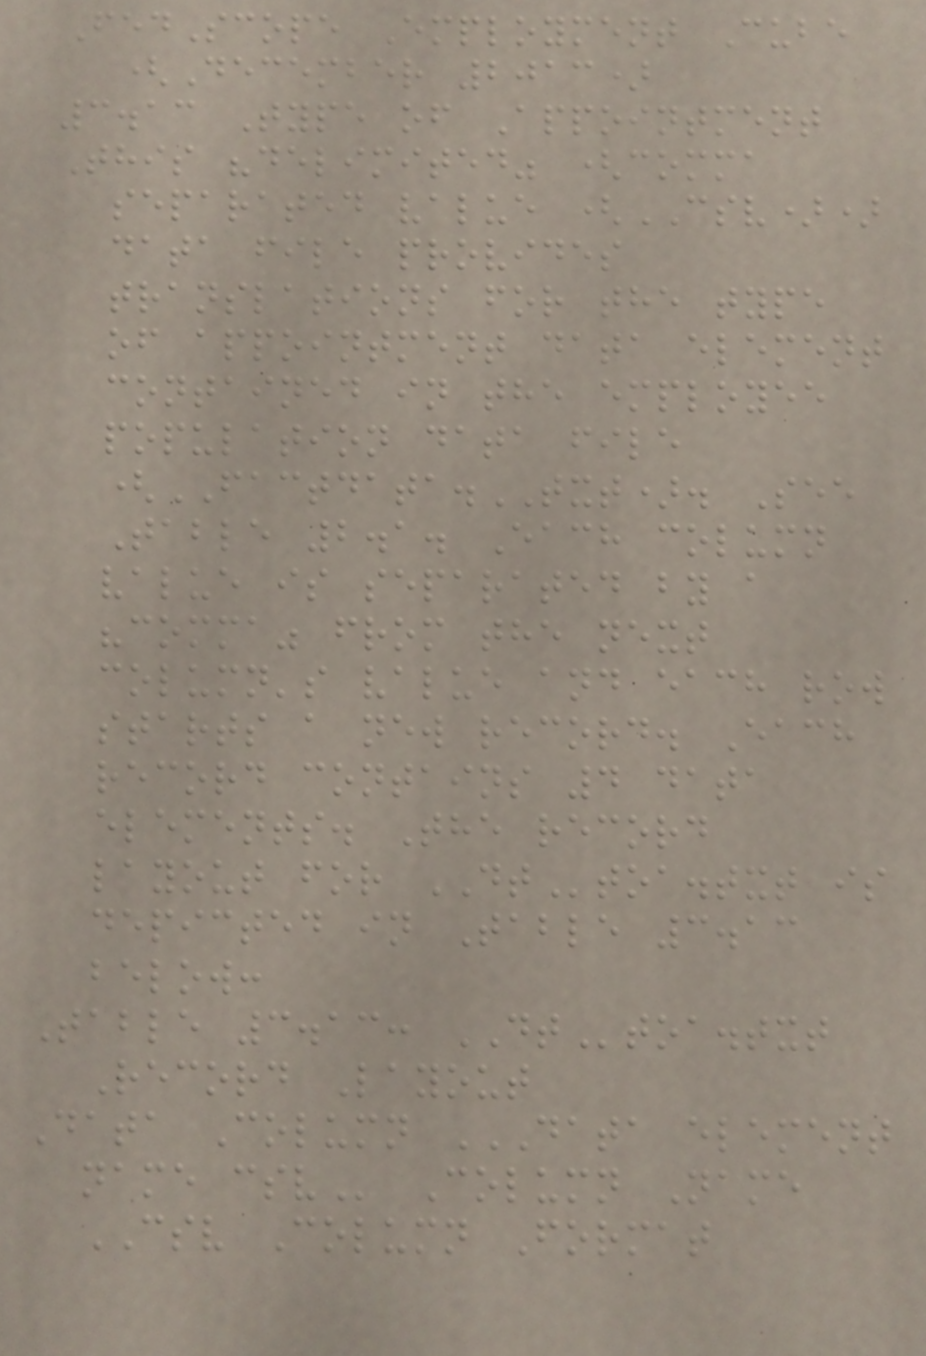FedScope Employment Cube
(December 2013)
3.13 Type of Appointment
This "delimited" (comma
separated value (CSV))
data file provides
translations for the type
of appointment data element
contained in the employee
population data file
(FACTDATA.TXT). See
Table 2.1. Each column
value is separated by a
"comma" from the next
column's value and each row
starts a new record. Each
record contains 4 data
elements. The record
layout for DTtoa.txt is
depicted in Table 3.13
below:
Table 3.13: DTtoa.txt
Record Layout
Data Column DATA ELEMENT
NAME CSV Column Name
CSV Column Format
